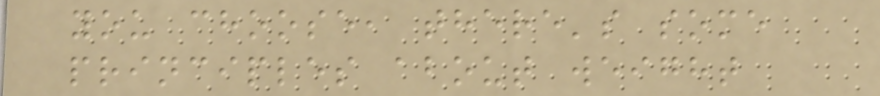you choose, there's some
principles about weight
